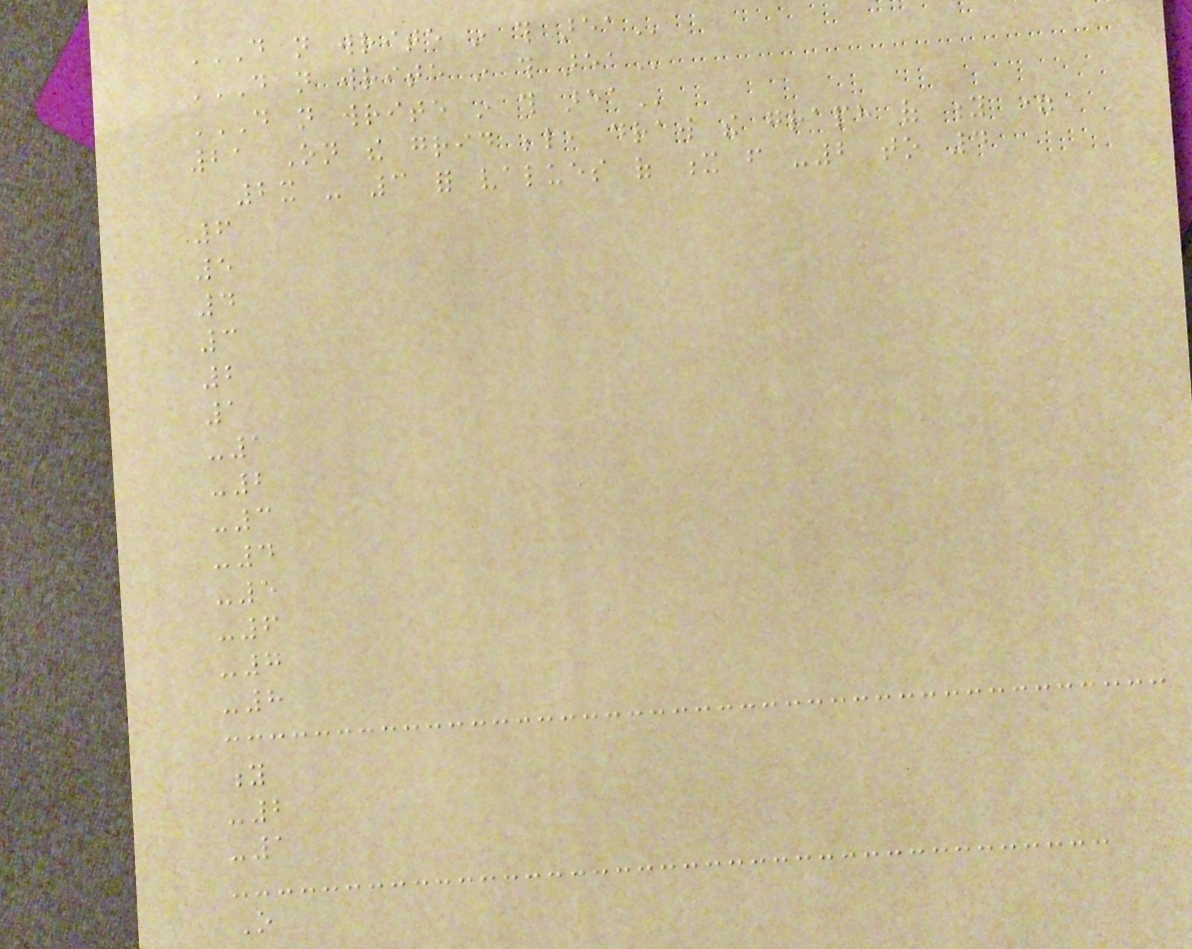DO NOT WRITE IN THIS AREA
DO NOT WRITE IN THIS AREA
DO NOT WRITE IN THIS AREA
21 On the grid below, draw the graph of y =
2x - 3 for values of x from -2 to 4
6
5
4
3
2
1
-1
-2
-3
-4
-5
-6
-7
-8
y
-2
-1
O
